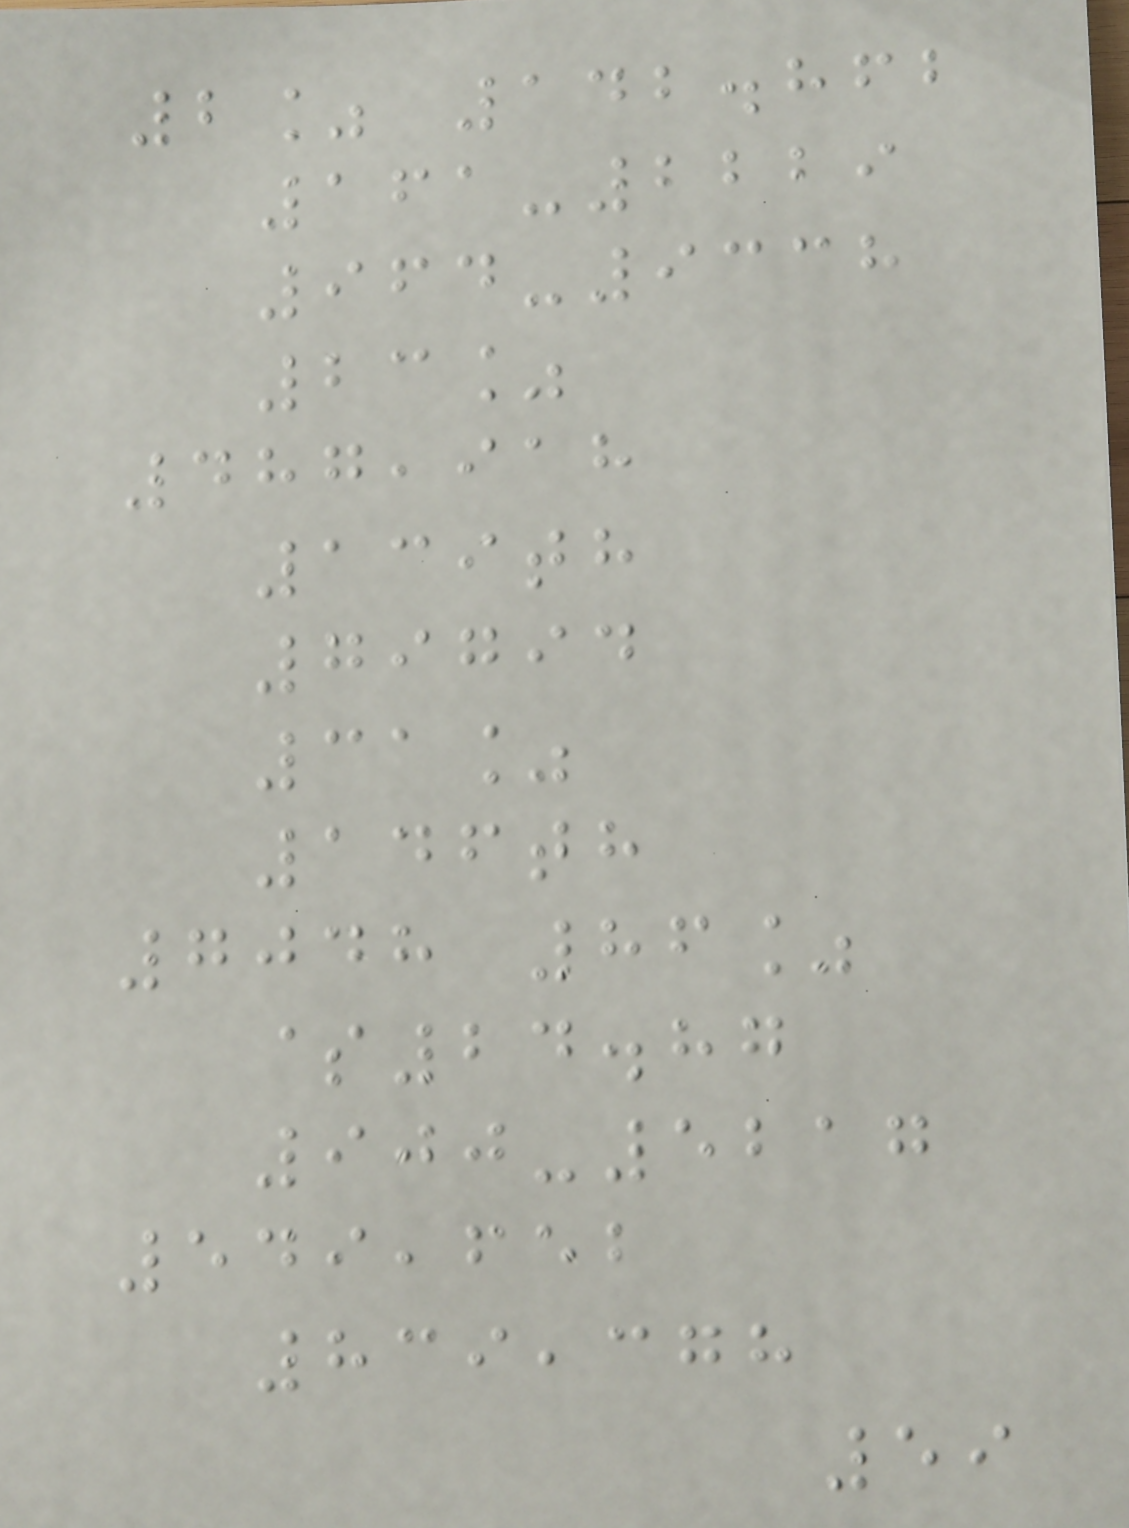2% 142.862
161-2229
964-9338
23%
487,918
139th
79794
31%
146th
7048 86%
$24.87
900-5217
549,652
839,378
59
